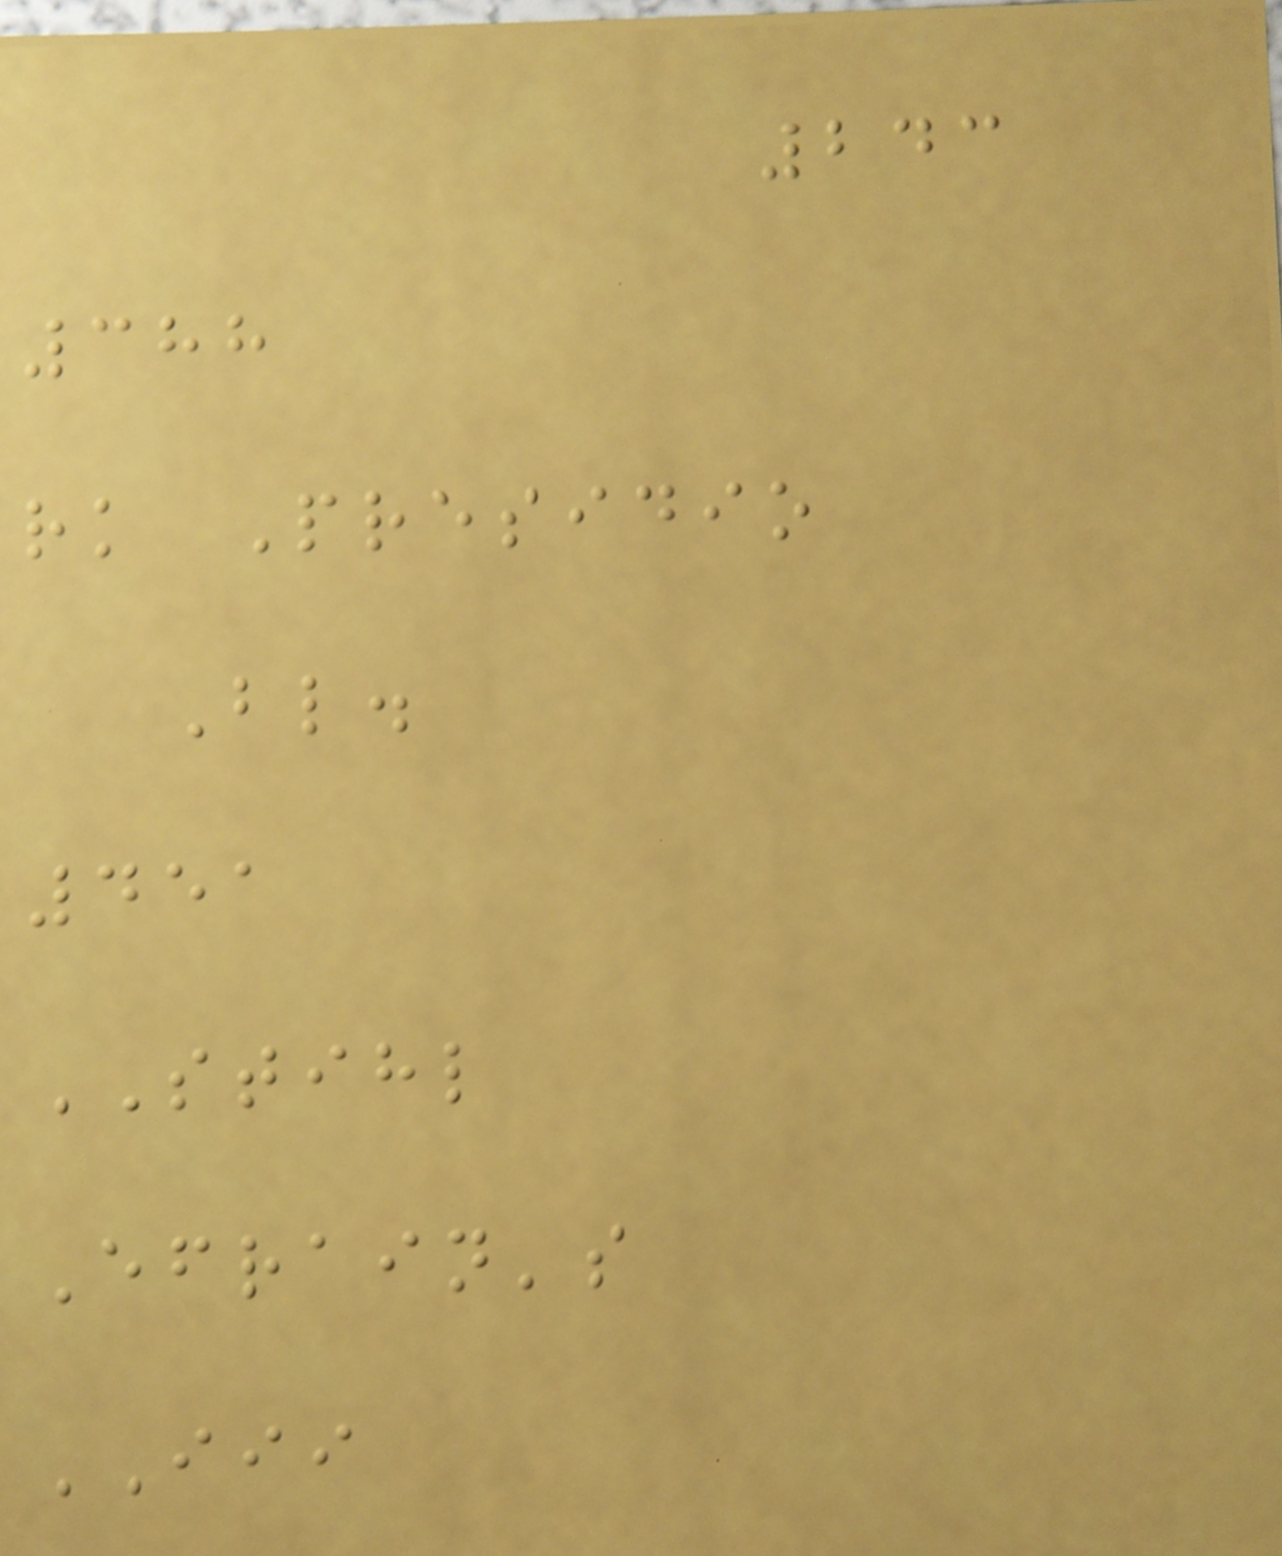243
388
rk Presidio
Bl.
451
STIHL
Efrain's
III
